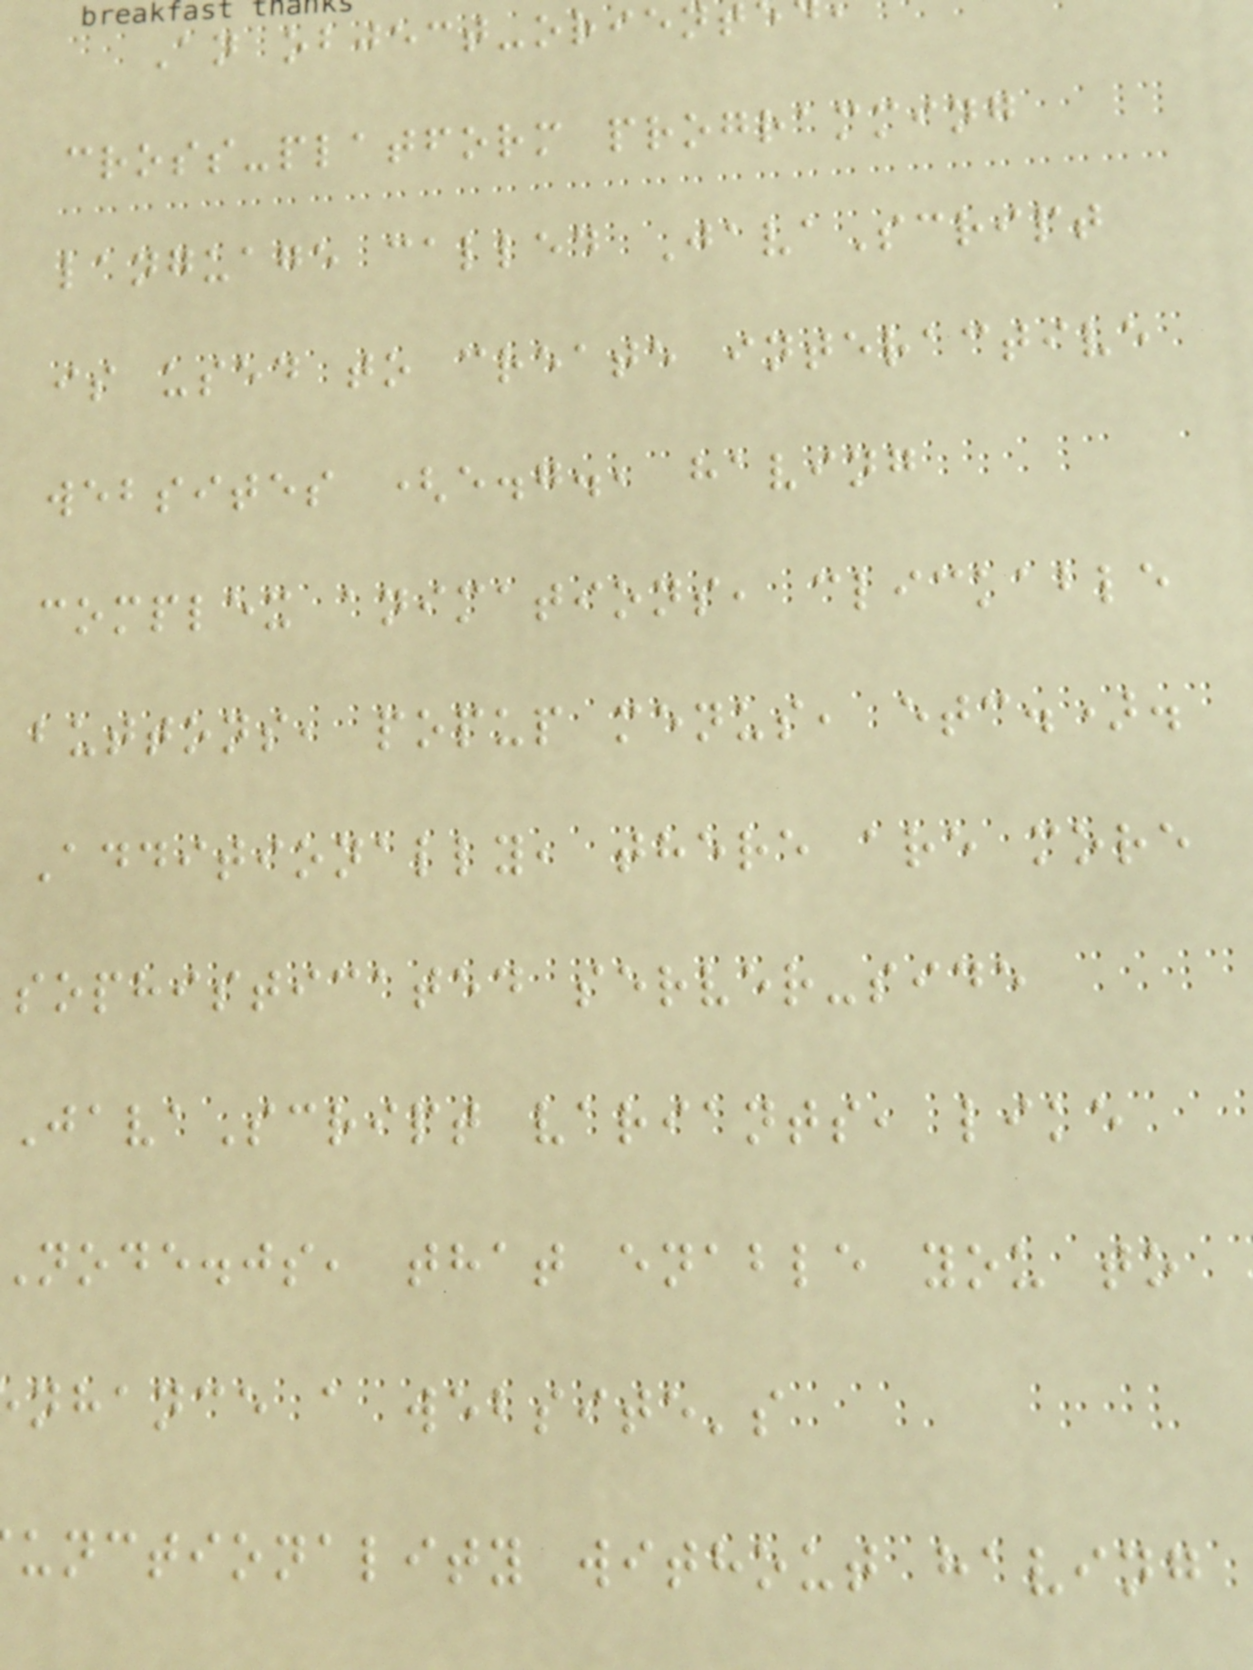An object-orient
cross-platform programming
language called JavaScript
is used to create interactive
websites (e.g., having
complex animations, clickable
buttons, popup menus, etc.).
Additionally, there are more
sophisticated server-side
JavaScript variants, like
node.js, that enable you to
nhance a website's
unctionality without having
